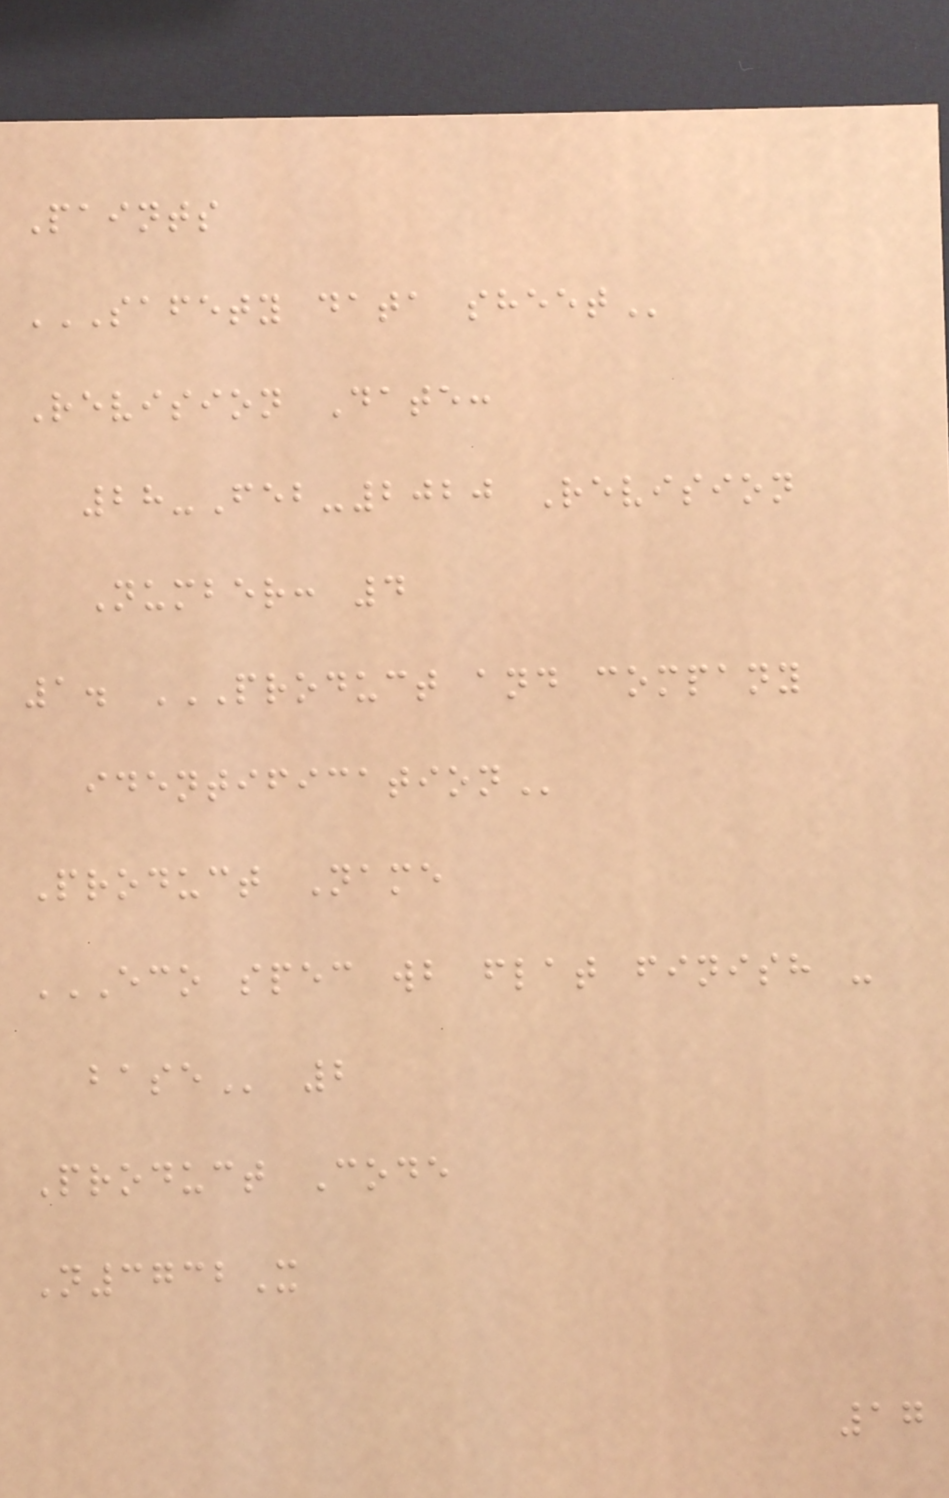Paints
SAFETY DATA SHEET
Revision Date:
28-Feb-2020 Revision
Number: 4
1. PRODUCT AND COMPANY
IDENTIFICATION
Product Name
ECO SPEC WB FLAT FINISH -
BASE 2
Product Code
N3732X
17
